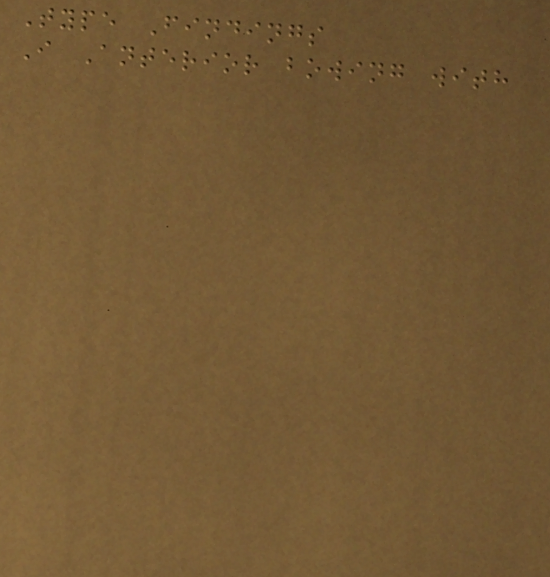Type Findings
I Anterior bowing with
